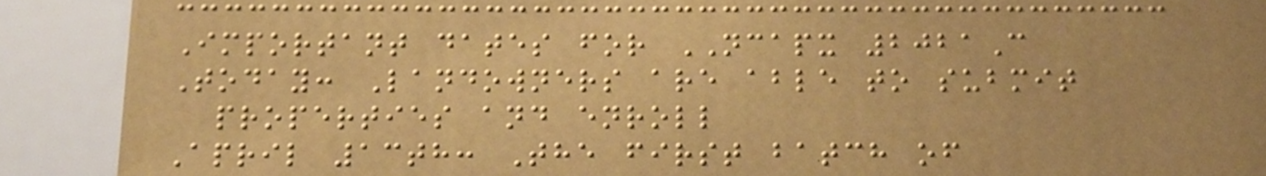Important dates for NCAPX 2021C
Today: Landowners are able to submit
properties and enroll
April 13th: The first batch of
